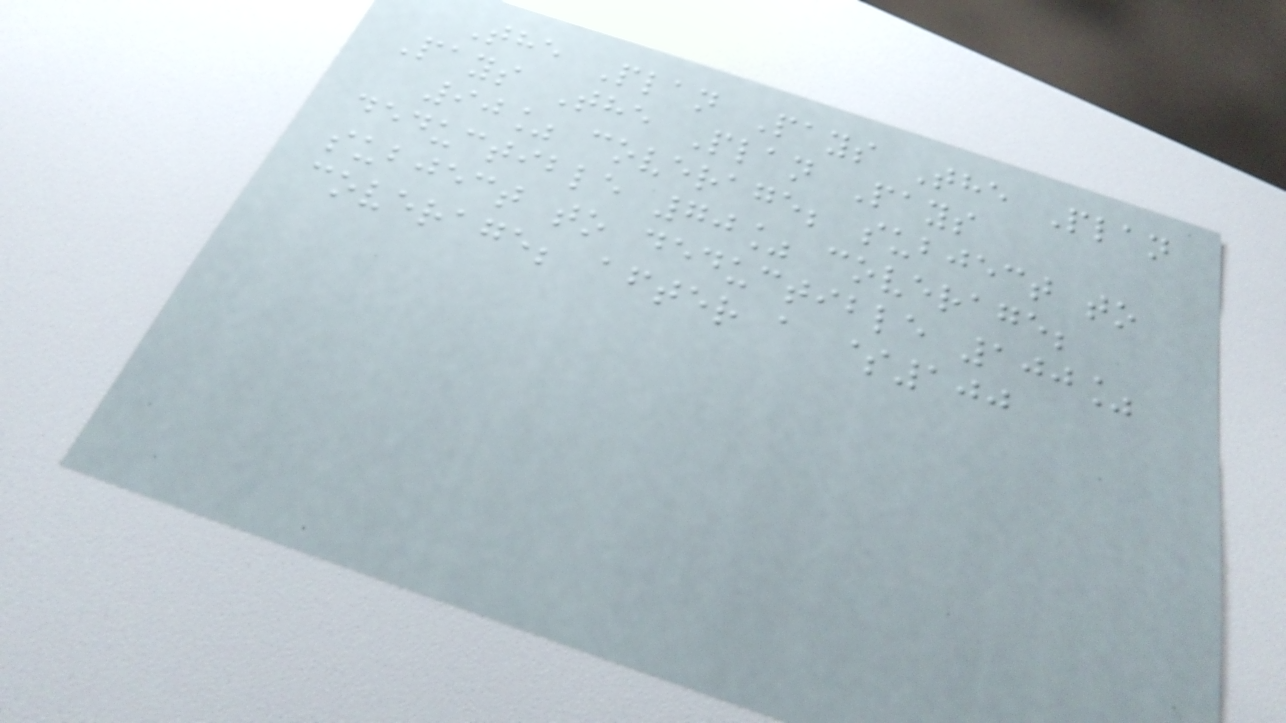The Plan Pays The Plan
Pays The Plan Pays
90% coverage; subject to
deductible 70% coverage;
subject to deductible 100%
coverage; after a $100
